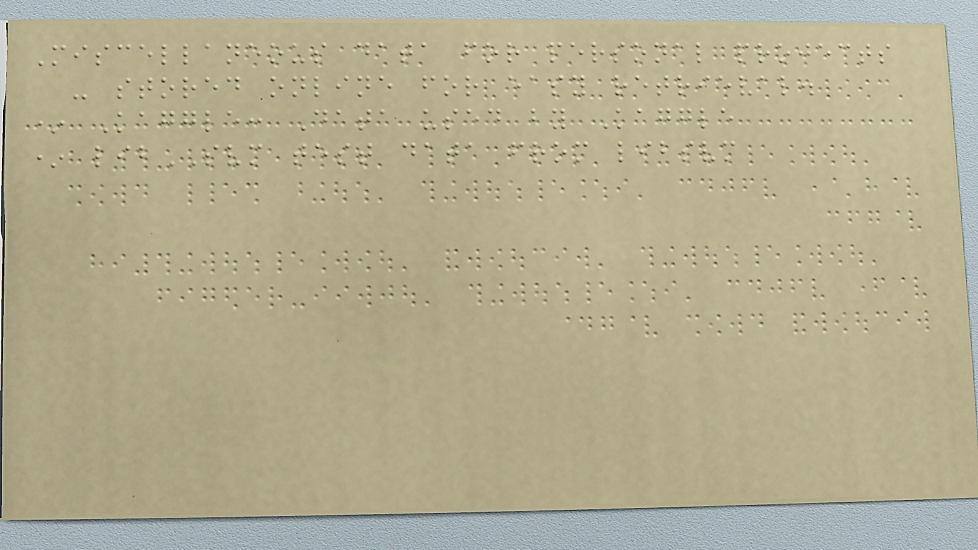Miscellaneous data for personal projects
- stored online for easy retrieval.
* Kaggle: Data used by Kaggle
* libSVM test data from libsvm
